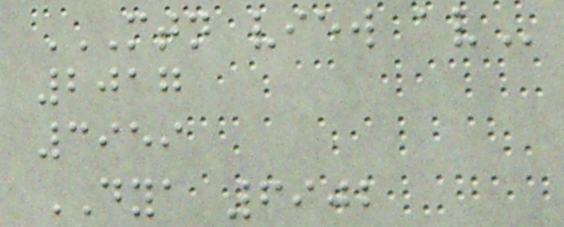MTN VIEW AV
2017
3959
DYA 6902
